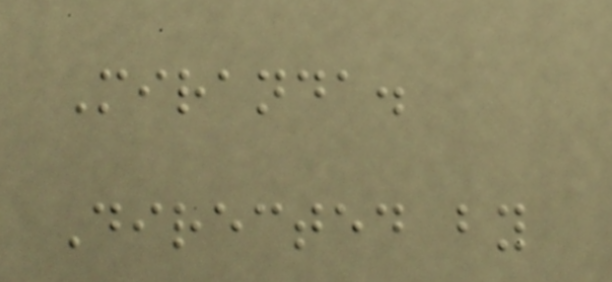Miranda.
Directed by
